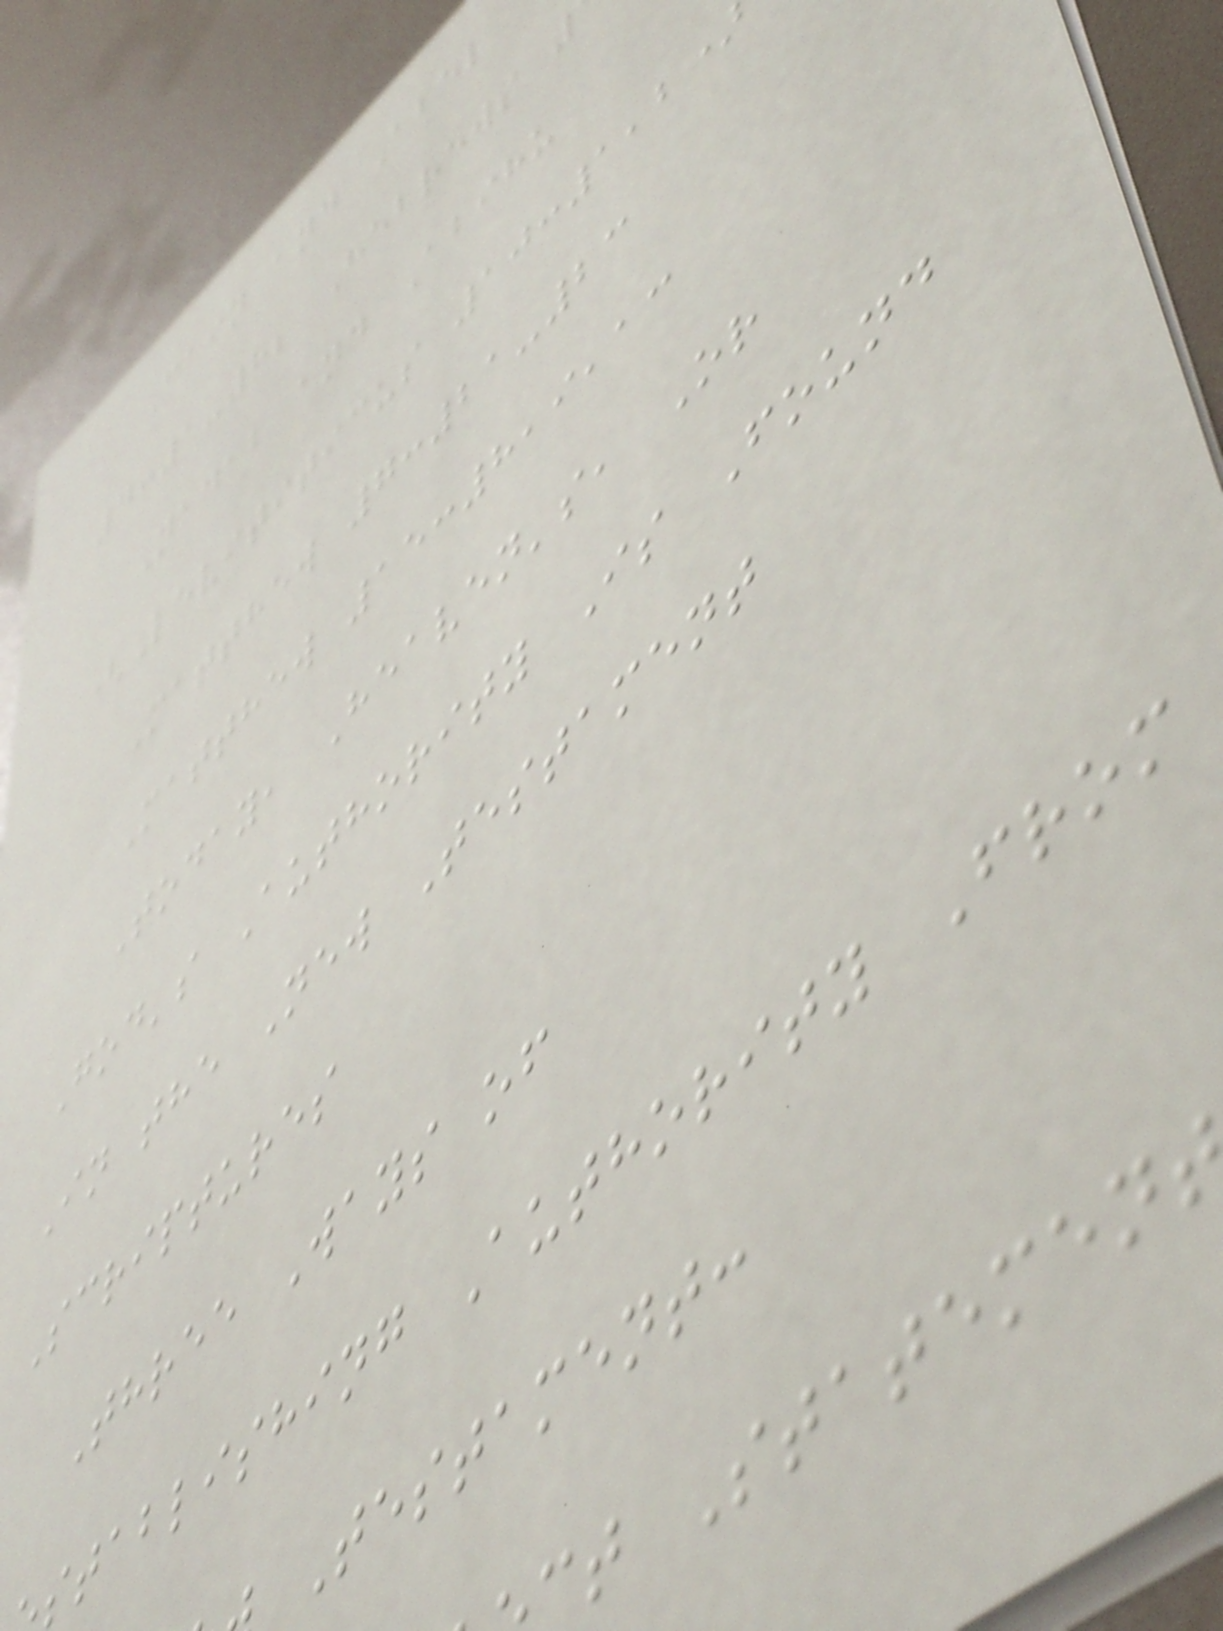Cain and Abel
4:1-8; Hebrews
Nadab and Abihu
(Levititicus 10:1,2
Matthew 7:21-23
Matthew 15:8,9,13
Today, Heaven's, Or
God's Authority Is Found
In the New Testament
Scriptures
Three Ways of
stablishing Authority From
Testament:
t Statemen
